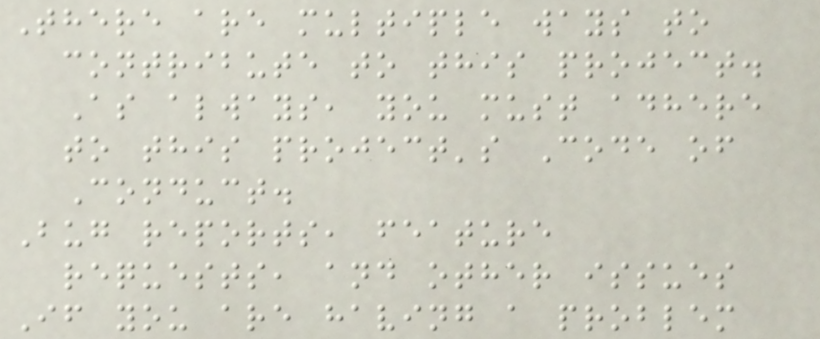There are multiple ways to
contribute to this project.
As always, you must adhere
to this project's Code of
Conduct.
Bug reports, feature
requests, and other issues
If you are having a problem
